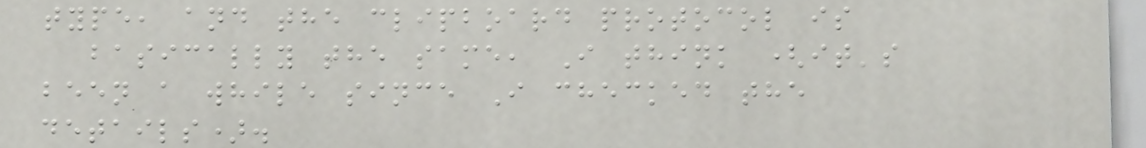type, and the clipboard protocol is
basically the same, I think (it's
been a while since I checked the
details).
